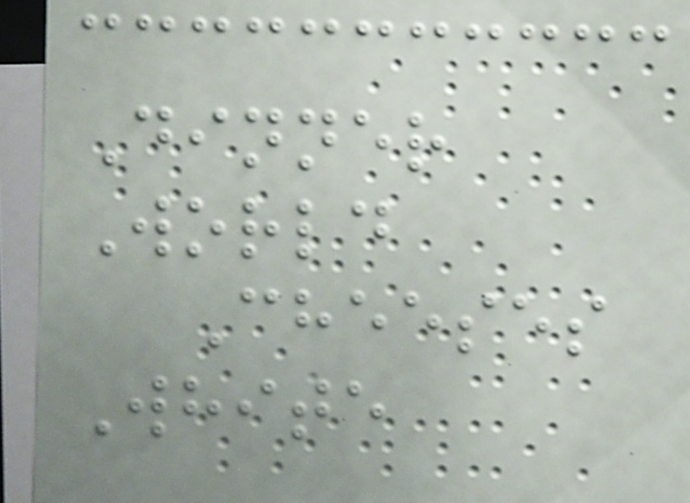Dinner
World
Cheeses
White
